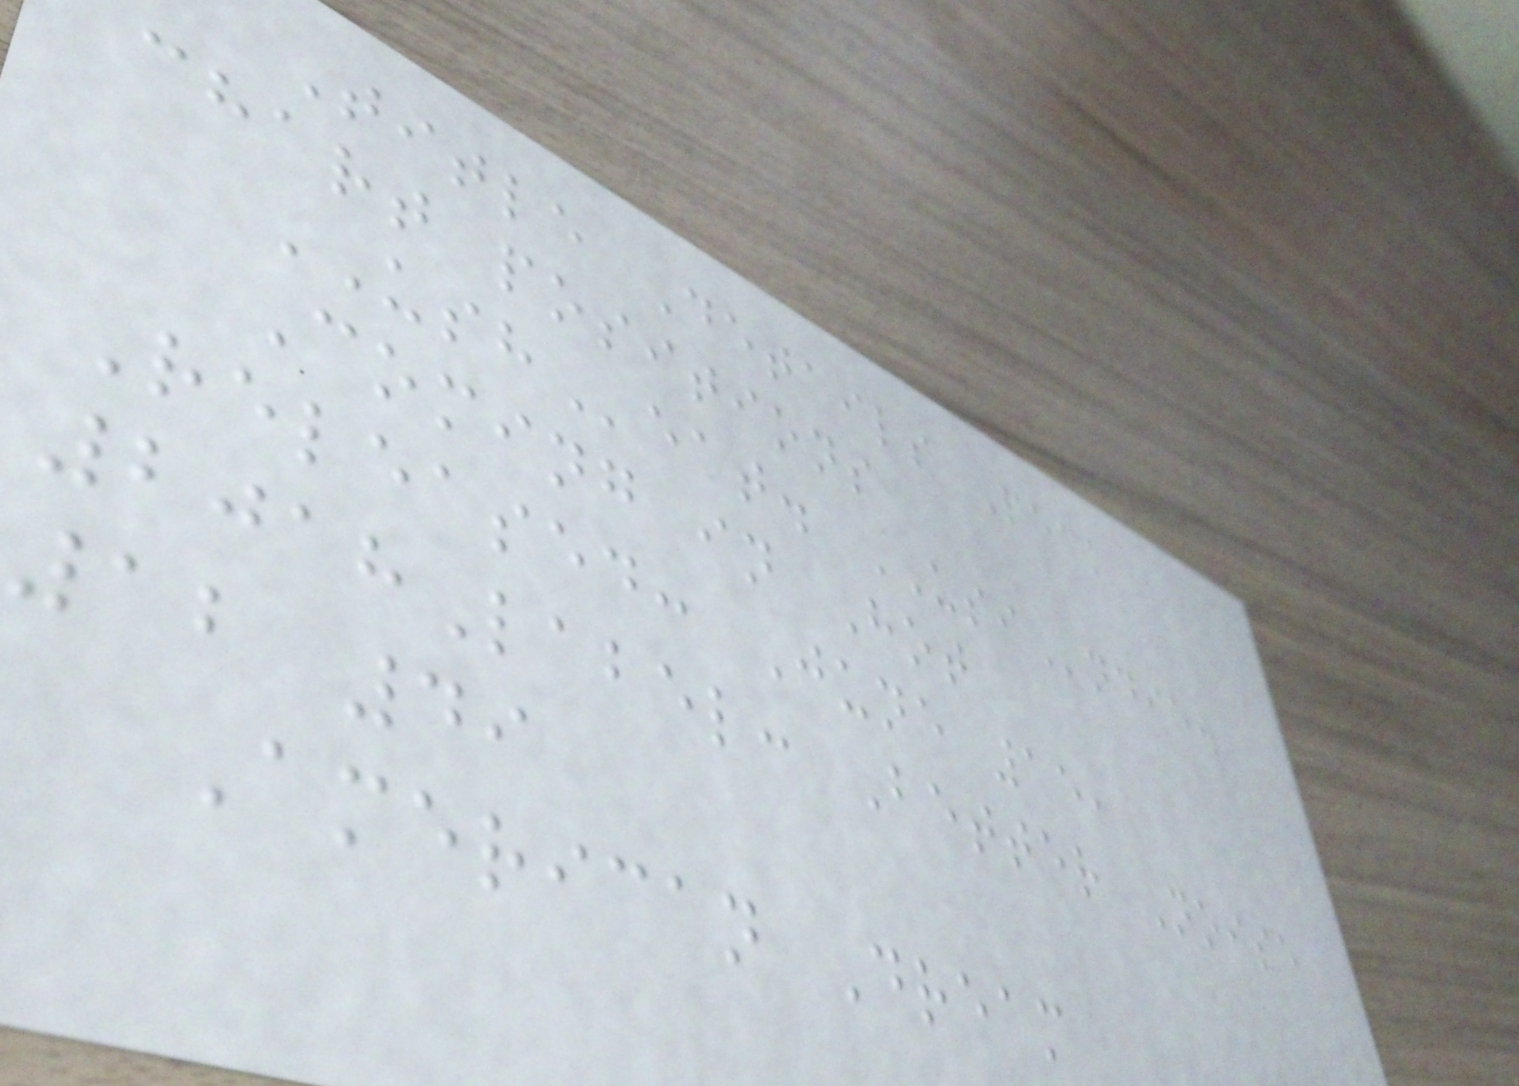Title Details Peak
chart positions
USHeat. USIndie.
Coming in Hot
Released: June 15,
2018Label: Better Noise
12 49
American Dream
